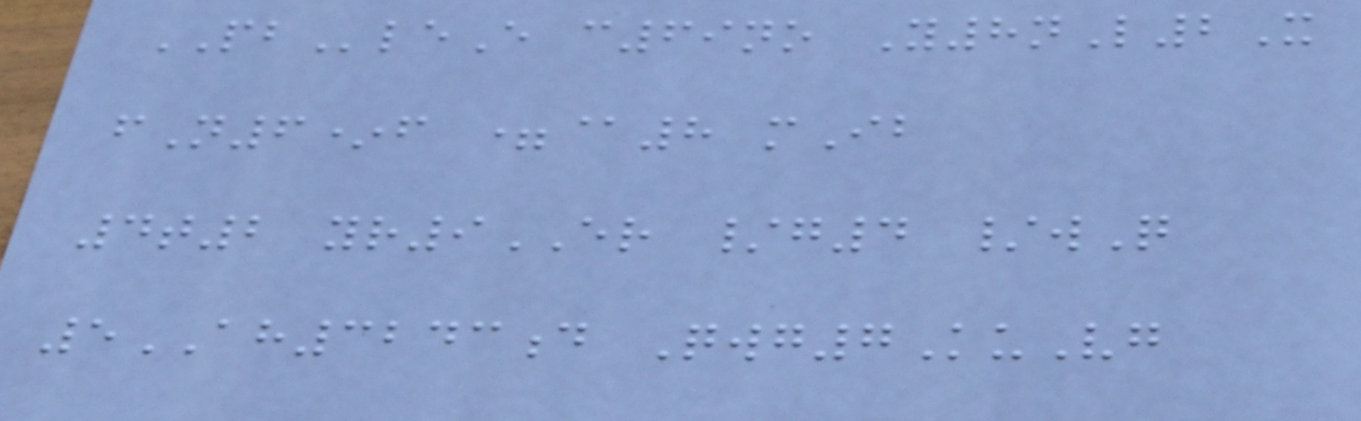PBleE c69no Y8nL2X
fN6*f =@8 mIb
4t2 yr9ER /g4 /wQ
5AH3243d Qwg7KuVg
